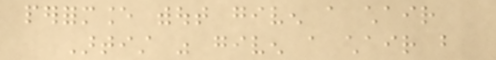performance without given a chair
Artist was given a chair but
